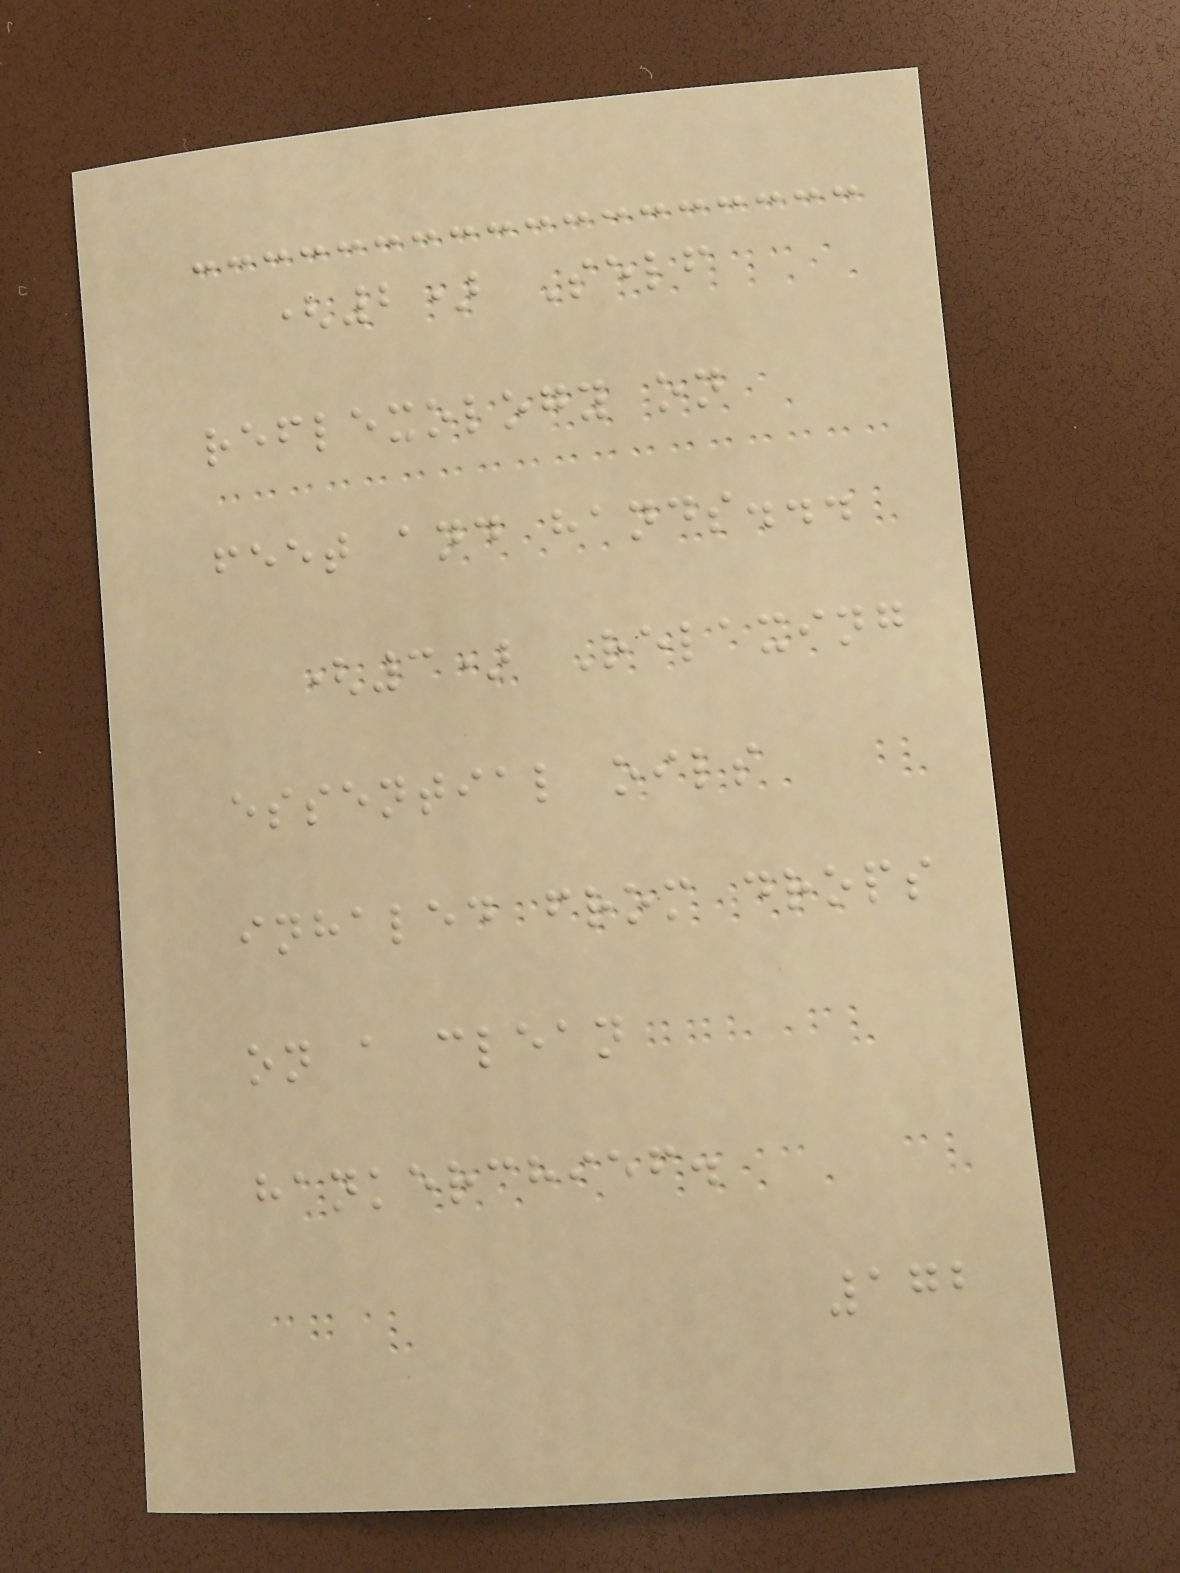(2) Self
reflexology on
feet and hands...
(3) Relaxing
essential oils
inhaled from drops
on a clean
hankerchief.
172
